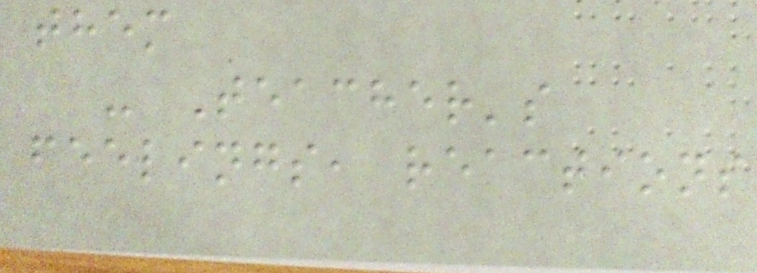them
- Teacher's
feelings, reactions
